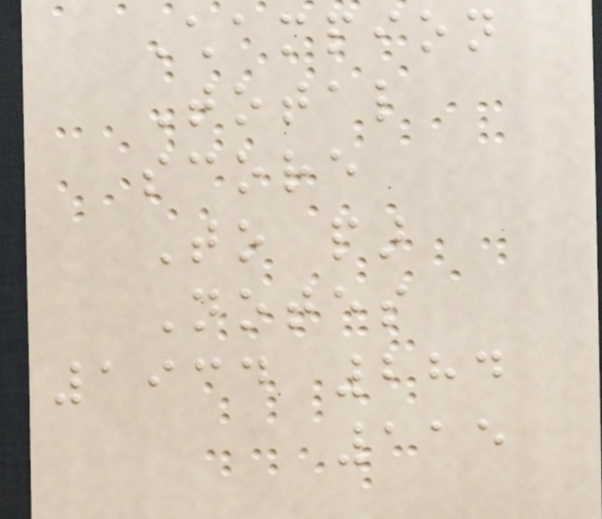Champion
Total
score
To par
Notes
1934 284
115
